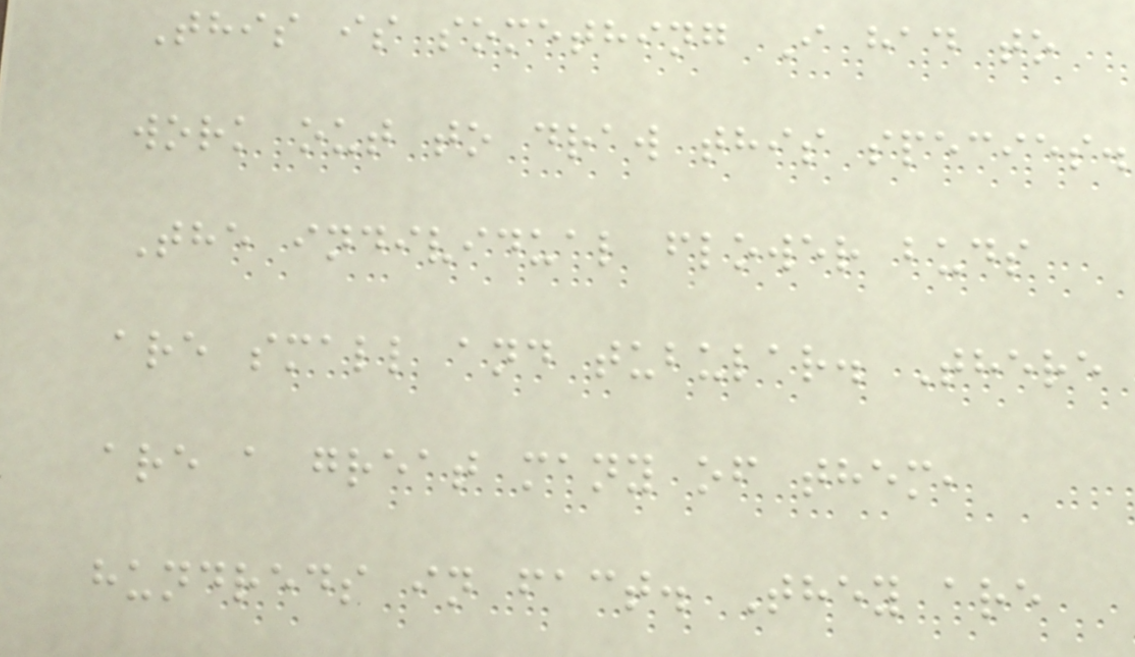This is something I had to
work out to draw this species.
The individual flower buds
are small and tubular. There
are a great many of them,
hundreds in fact. They are
